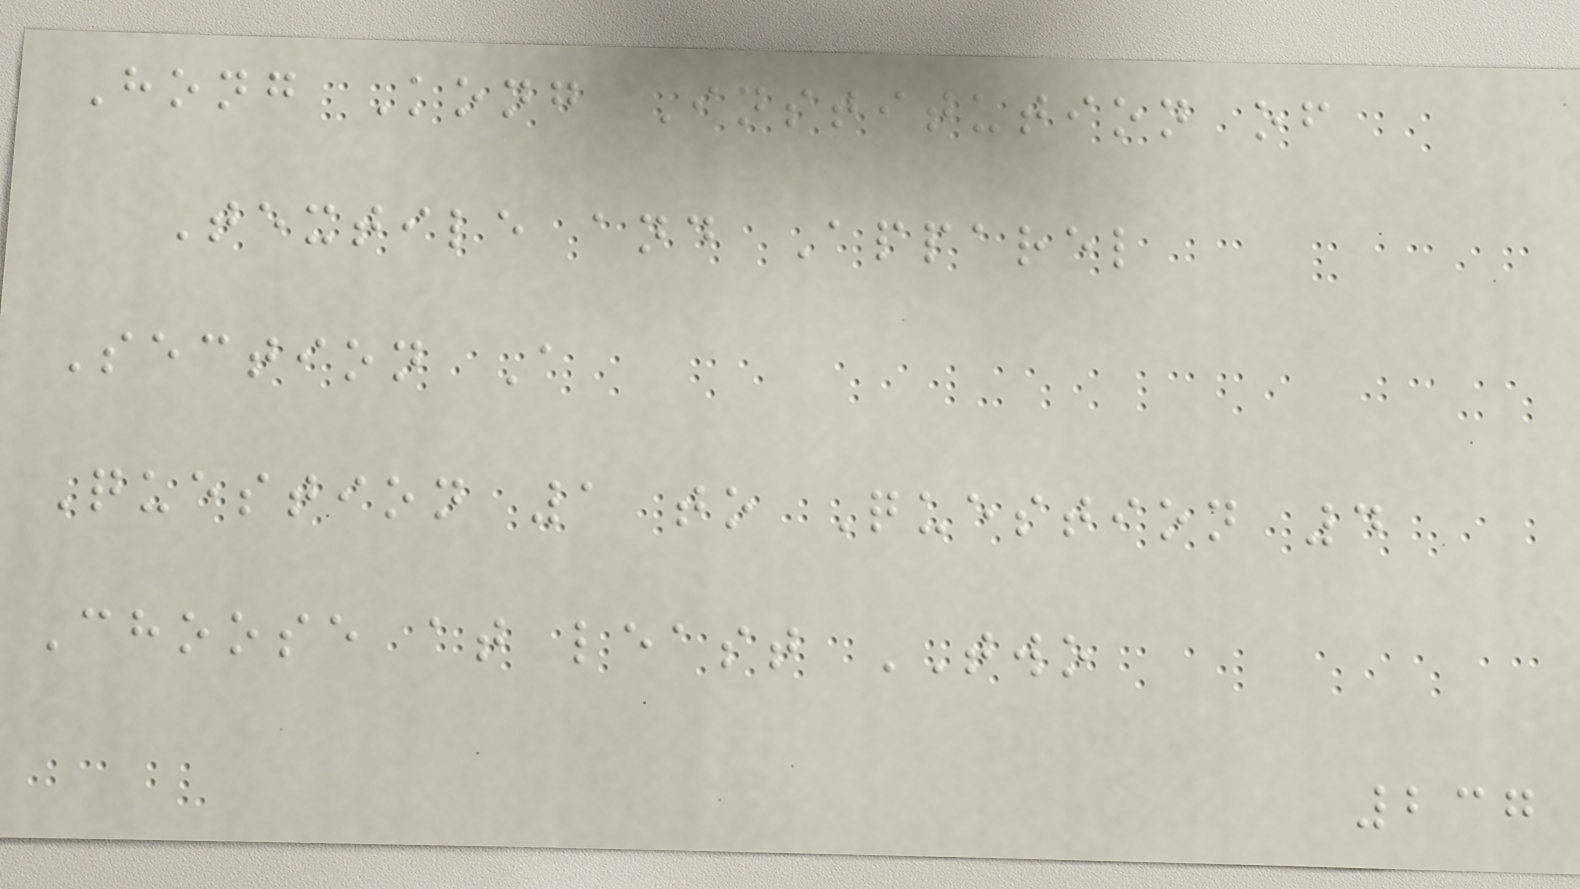Hong Kong Institution of
Textile and Apparel
Section A
Question 1 to Question 4
Choose at least TWO
237
